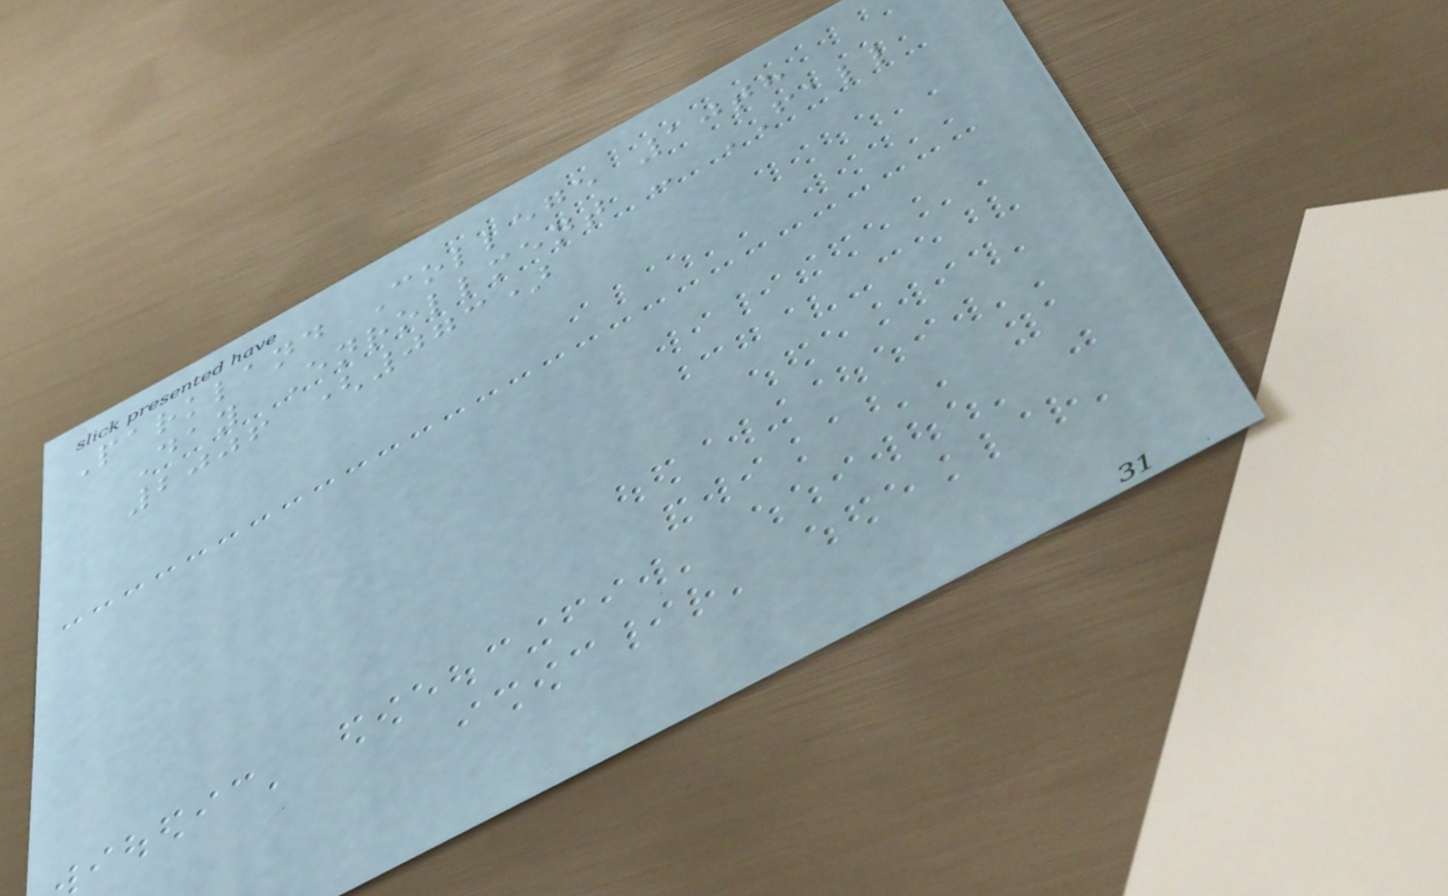Parkland College 10th
Day Enrollment - FALL
2006 (073)
